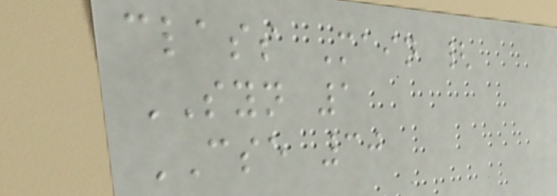class Main {
SYN 1
CSE 30
